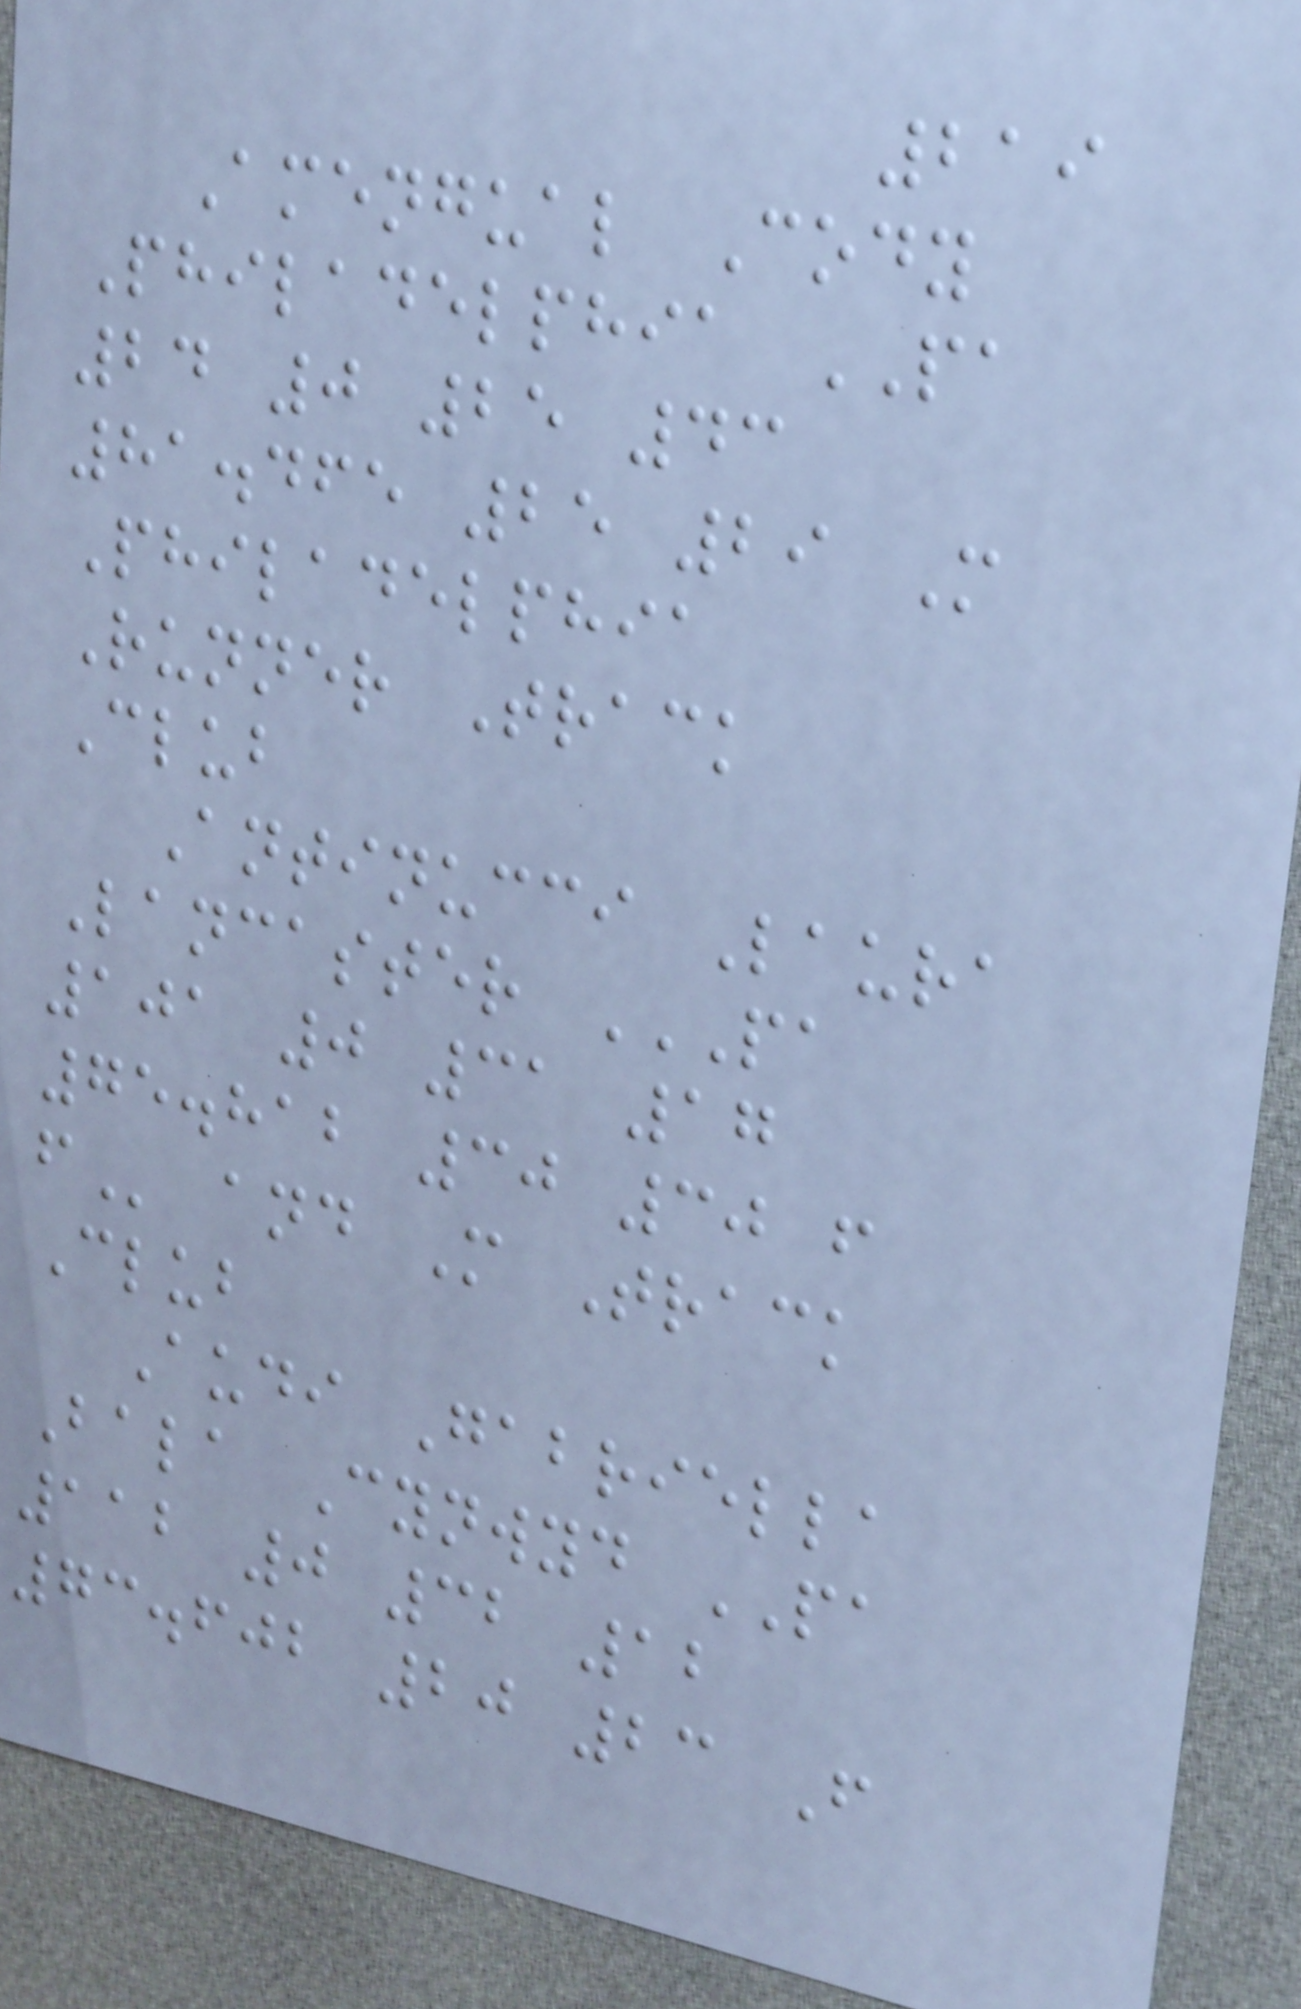219
Amengual Cody
Philadelphia PA
24 0 25 43
81.465 25 29 M
Philadelphia
Runner Track
Club
Antinucci Laura
Lancaster PA
101 0 31 17
75.812 30 30 F
F and M Track
Club
Audi Gabriella
Bala Cynwyd PA
112 0 32 12
73.602 20 23 F
